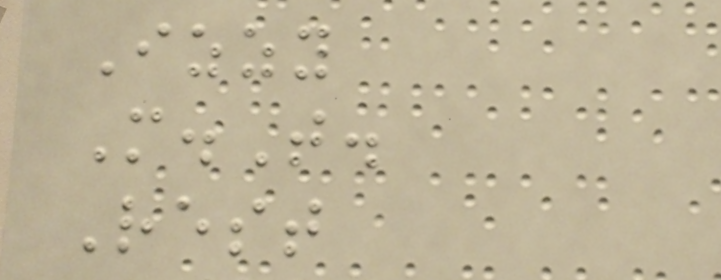Izzy
M.T.
Rest
